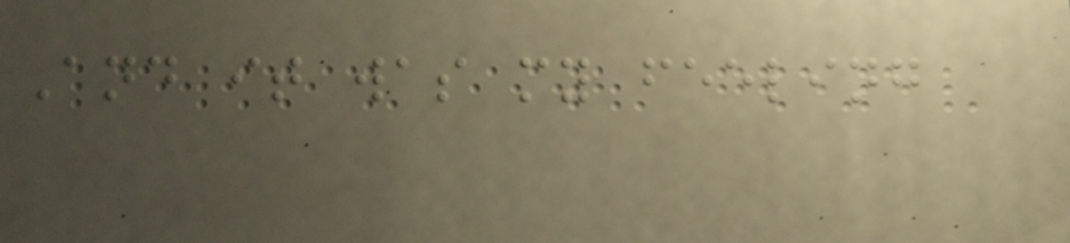And it was my feeling
